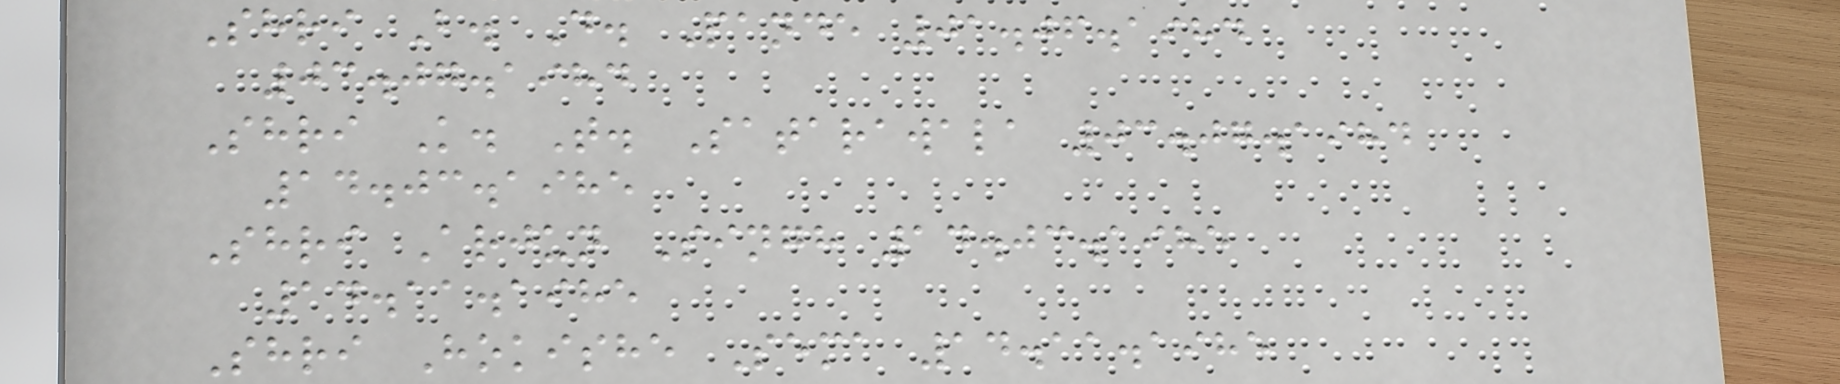Shri B. D. Pande 01.06.1984
03.07.1984
Shri K. T. Satarawala 03.07.1984
14.03.1985
Shri Arjun Singh 14.03.1985
14.11.1985
Shri Hokishe Sema 14.11.1985
